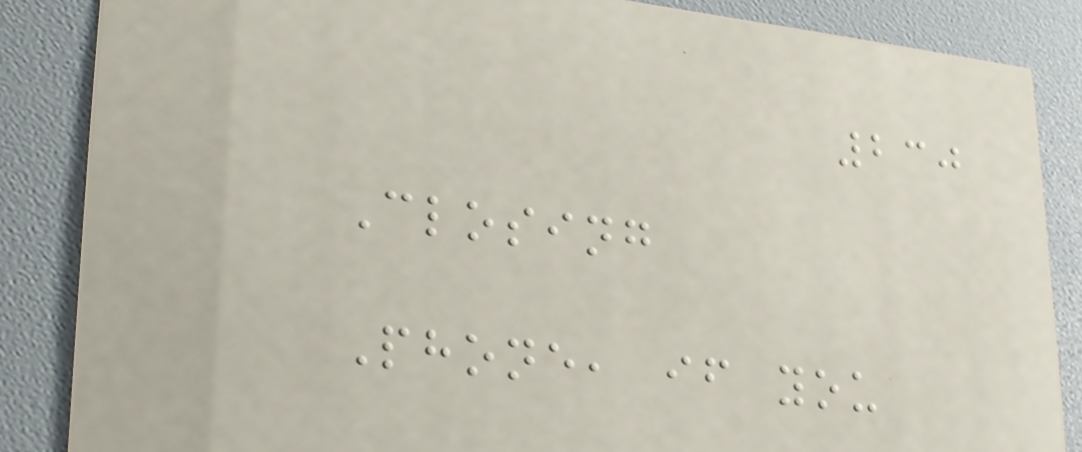230
Closing
Phone, if you
